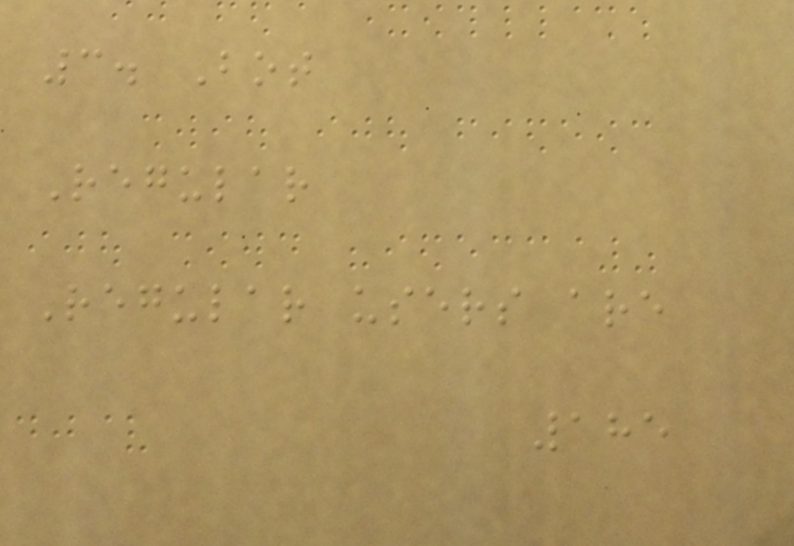3. Bot
Regular
Regular users are
185
